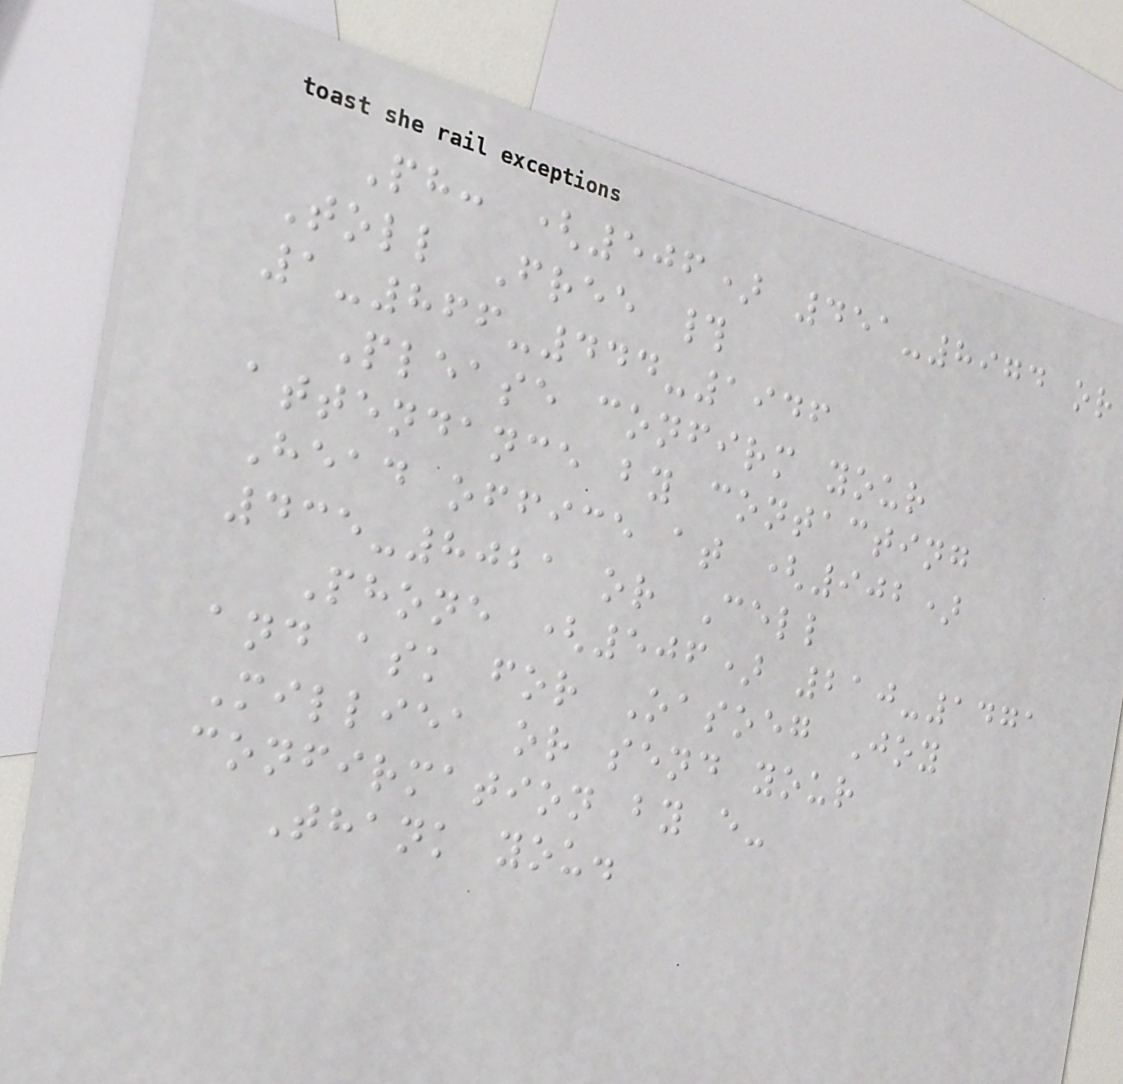Ph: (506) 451-8974 or
Toll Free #
1-866-444-1946
Please confirm your
attendance by contacting
Head office at (902)
435-8021 or Cell
Phone (506) 210-1471
and ask for Oasoeg Joy
Milliea or send your
confirmation by e-
Thank you.
